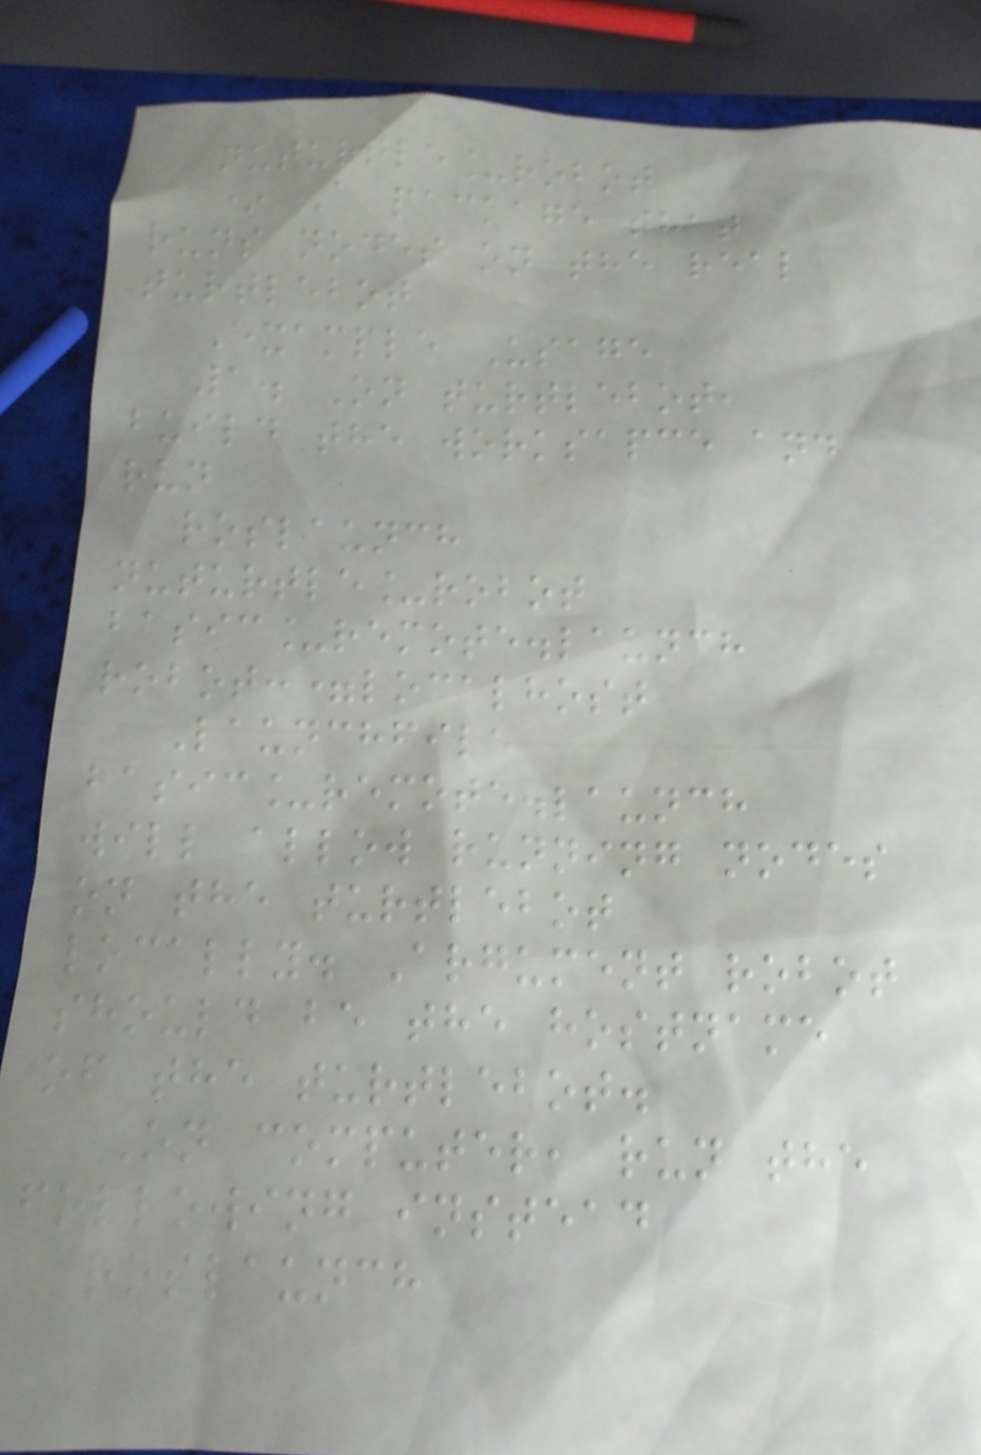nuturtle_robot
* A package that
runs nodes on the real
turtlebot
Example Usage
1. On turtlebot,
build the worksapce and
run
roslaunch
nuturtle_robot
basic_remote.launch
robot:=localhost
Launchfile
basic_remote.launch
will allow running nodes
on the turtlebot
locally. Argument robot
should be the hostname
of the turtlebot.
On computer, run the
following instead
roslaunch
